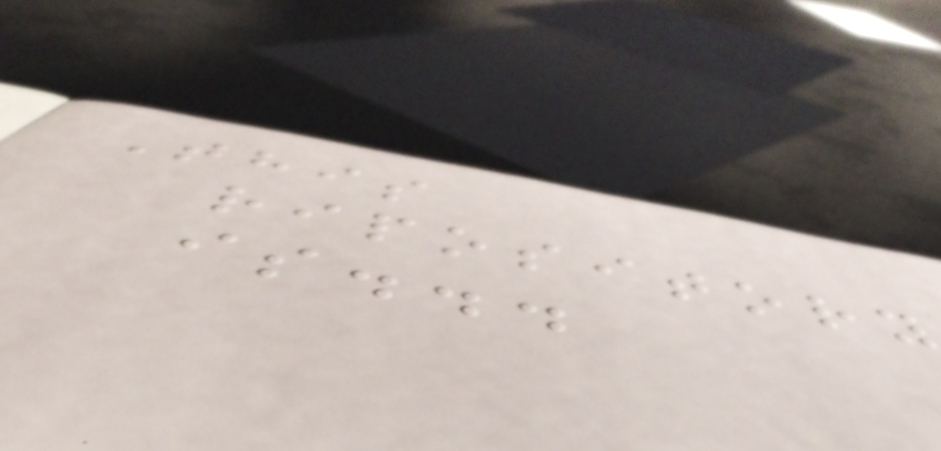This
ripository
is...
